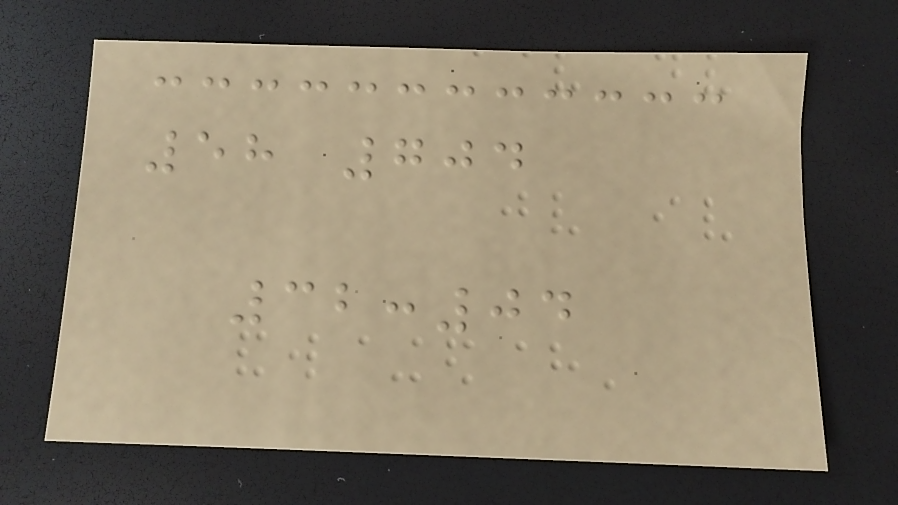58 704
32:04
